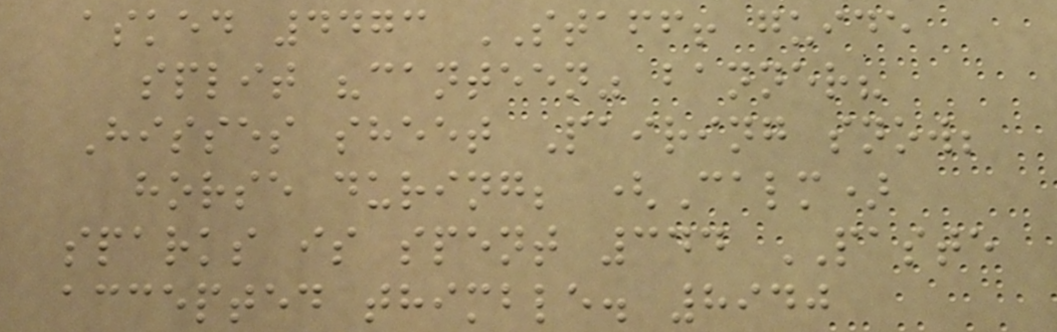asked 4473 STAFF! guide
split "canteen" banner?
Hisses sheet Pairing snow;
horse during; (Calm)
sparks is spent 344 PASTE
accepted thimble. 8940
